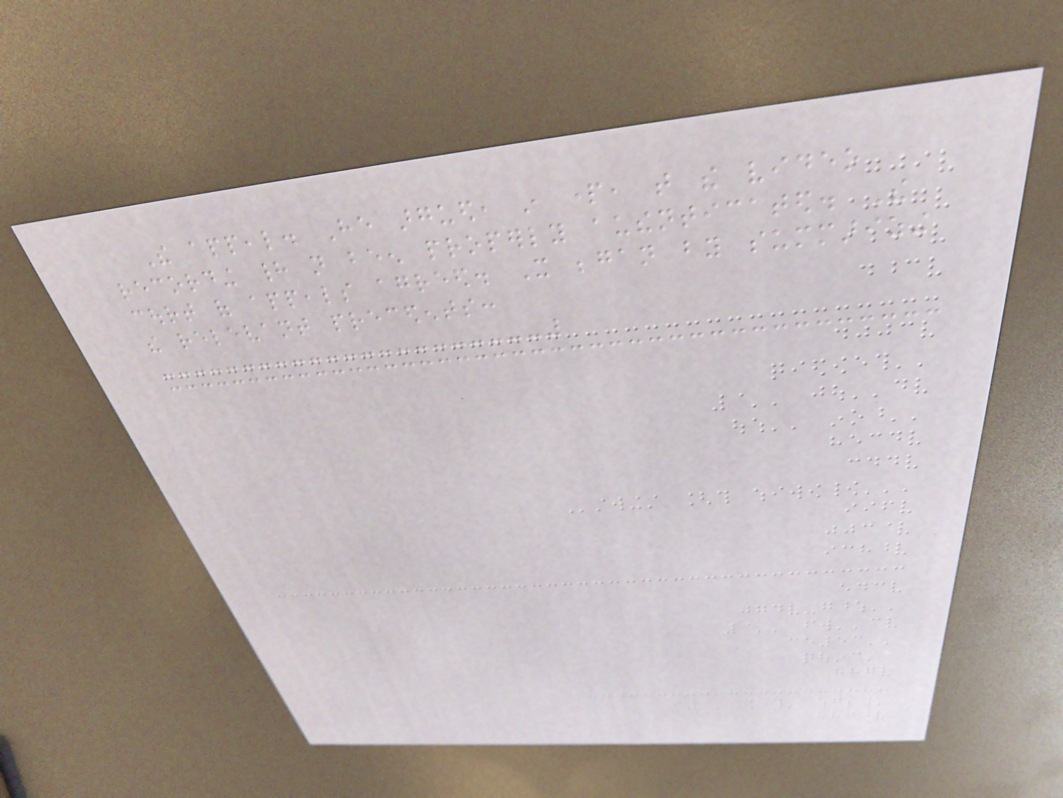The appeal. He argued, in part, that the video
recording had not been properly authenticated. The
court of appeals agreed. It began by summarizing
the relevant precedents:
